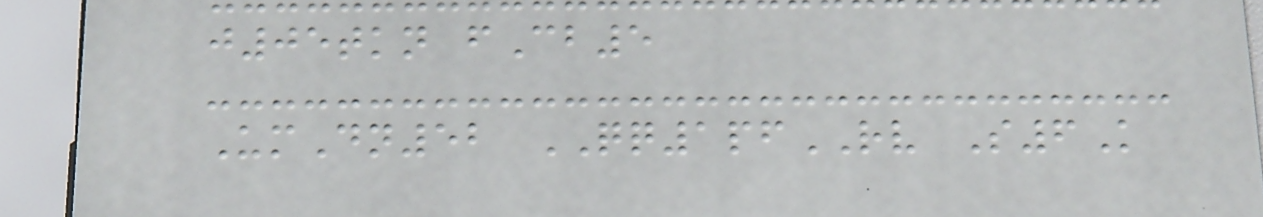j05tkn fCb5
UmDn52 QQ1pfRV S6K
